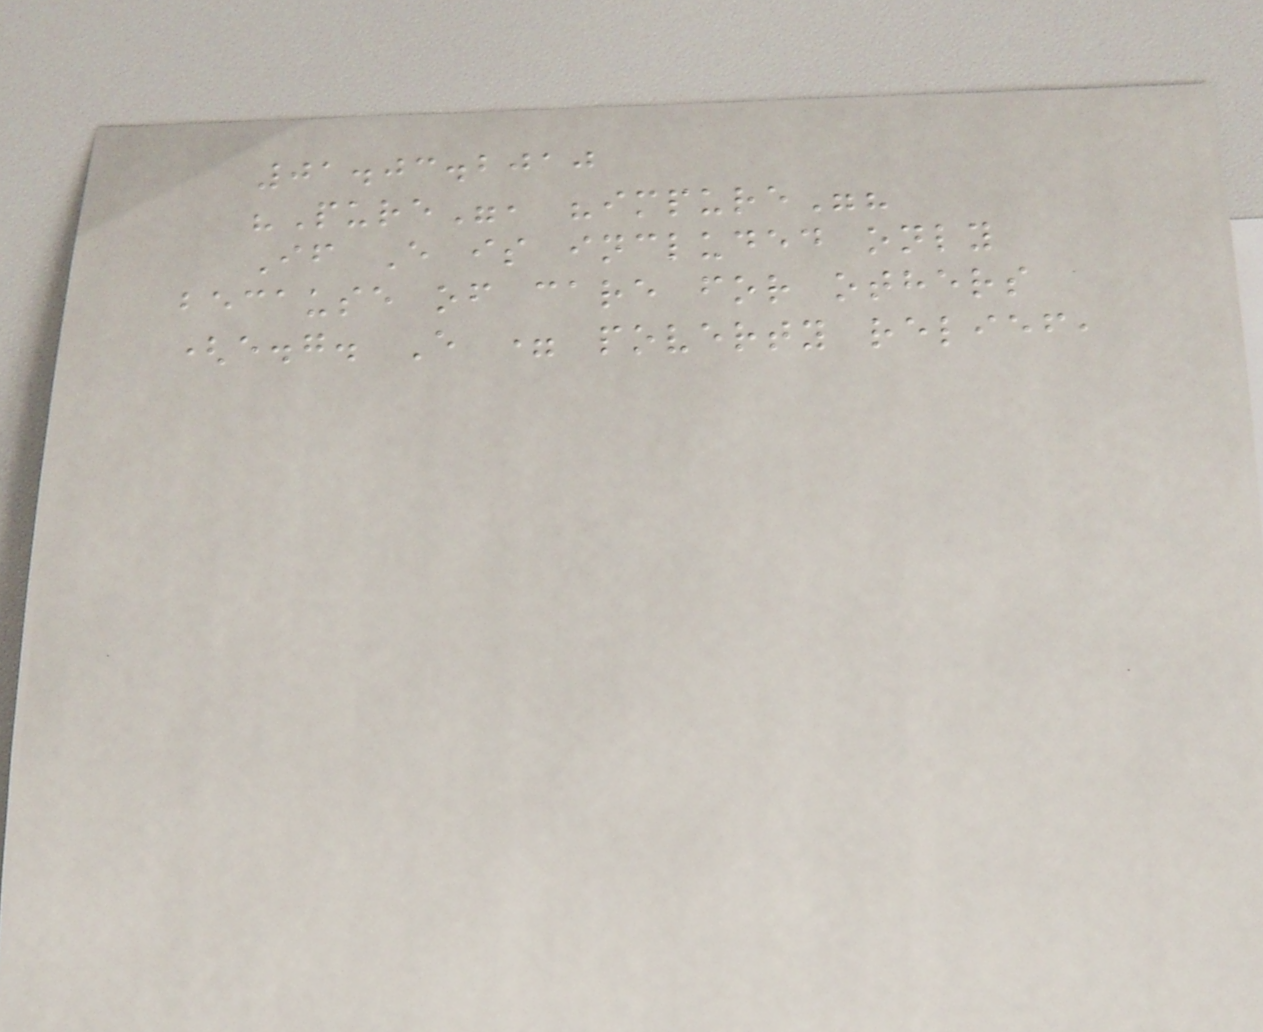01.03.2010
"Pure", "impure"?
If E is included only
because of care for others
(e.g. E = poverty relief,
